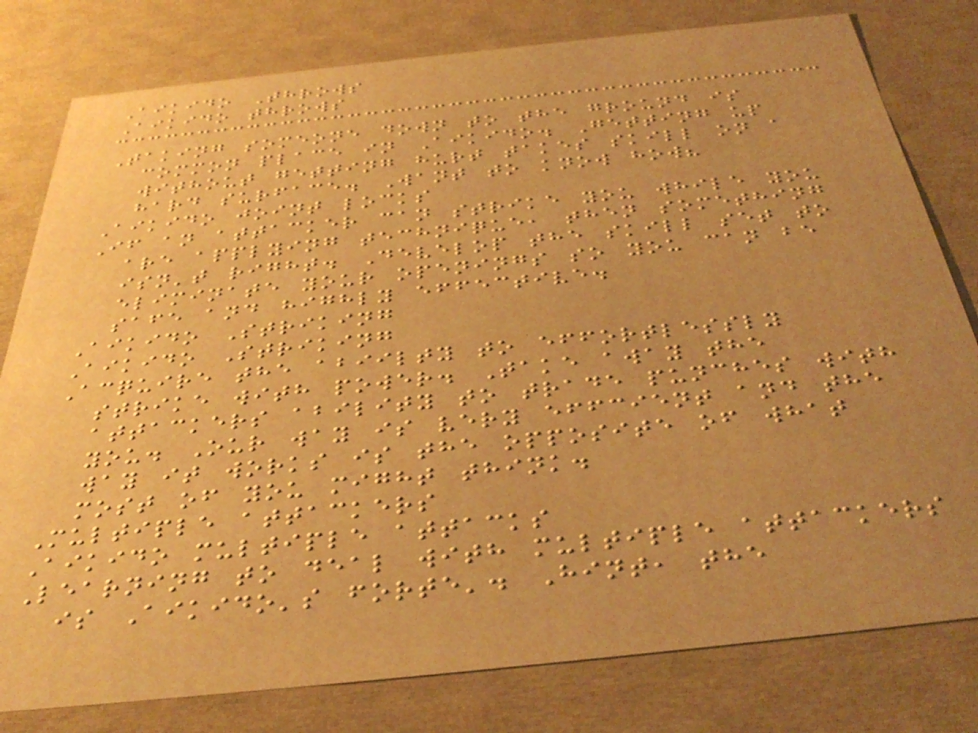Aikido Throws
Aikido throws
Taking someone down to the ground is
common place in Aikido. Getting up
without getting hurt takes skill on a
hard surface. Want to know how?
Aikido joint locks
If an attacker can strike you while you
are applying technique, then something
isn't right. Develop the skill set to
eliminate your openings so you can be
safe and highly effective.
Aikido Striking
Aikido Striking
Acquire the abiilty to effortlessly
strike with power. Take away the
attackers ability to trade punches with
you. Our way is very effcient and the
way it works is the opposite of what
most of you might think.
Multiple attackers
Aikido multiple attacks
Learning to deal with multiple attackers
is Aikido's forte'. Hint, the
